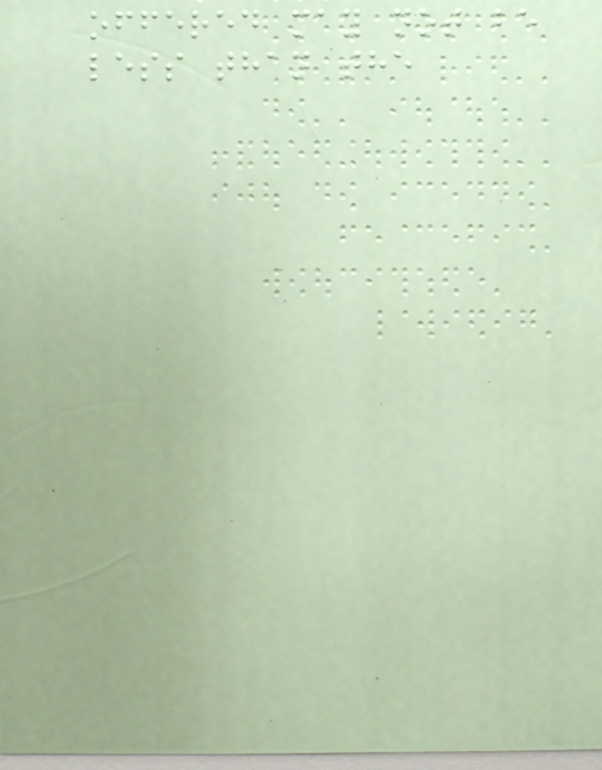offered may not be
less than the
